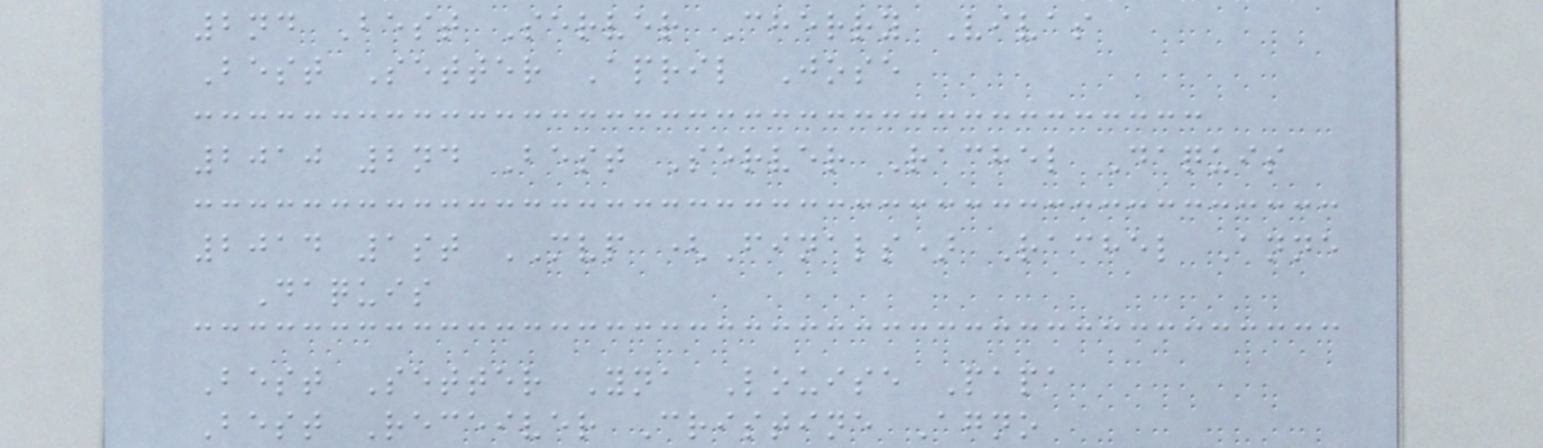2nd Best Server Cherry Vivas
Best Setter April Jose
2010 2nd Best Server Rachel Daquis
2014 1st MVP (Finals) Rachel Anne
Daquis
Best Setter Yna Louise Papa
Best Receiver Cristine Agno
